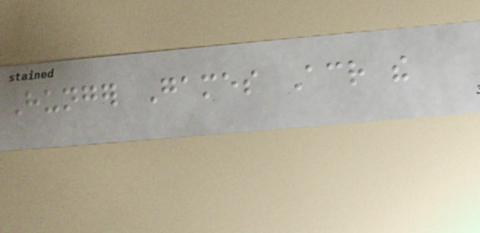Hunger Games Across the
